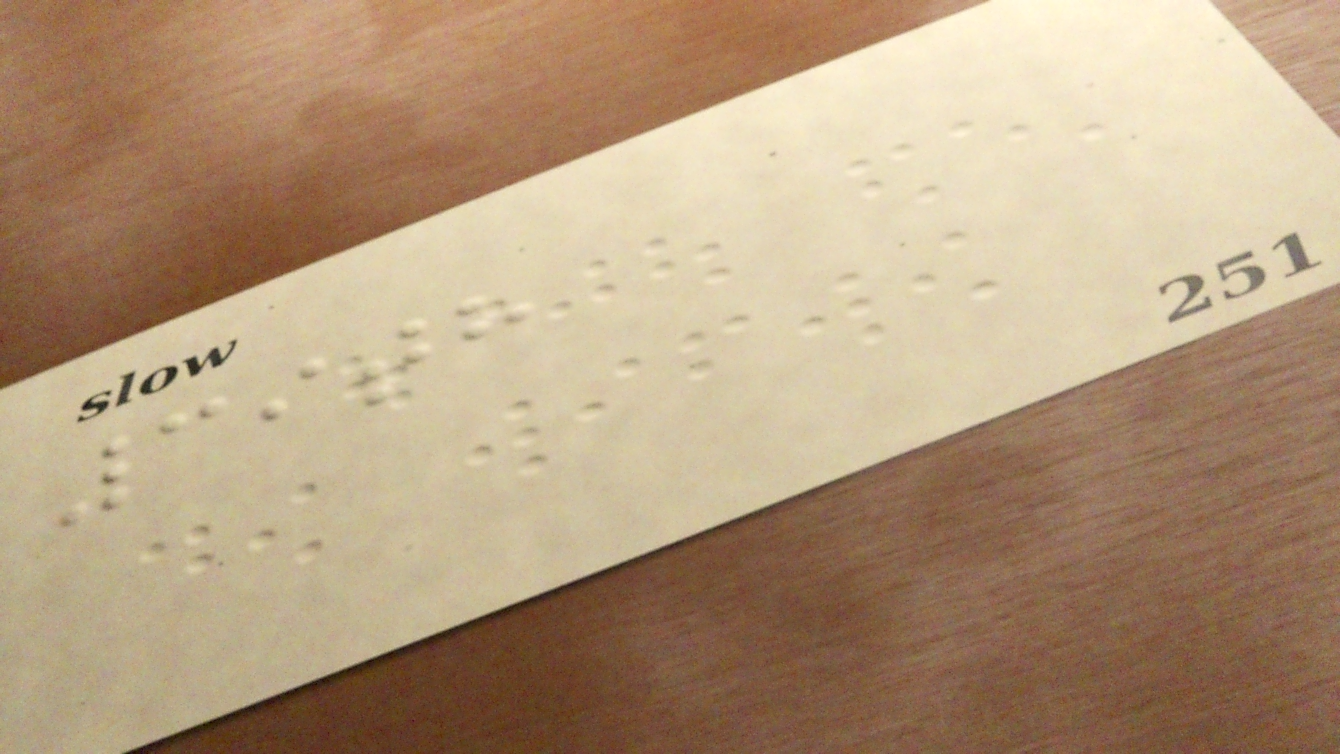39th
